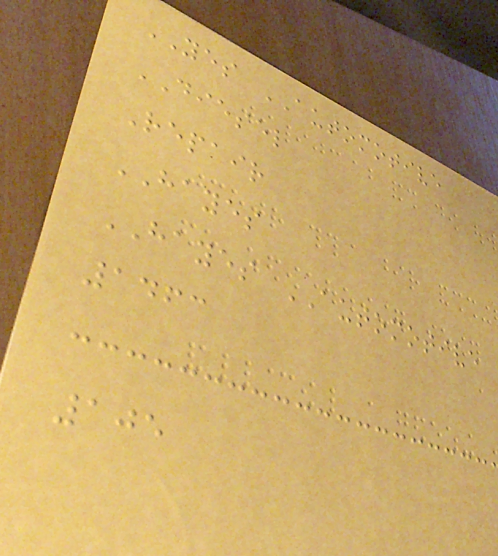YES AUTOMOTIVE
DIESEL
Repair
HAYES
HAYES AUTOMOTIVE
1463
105
